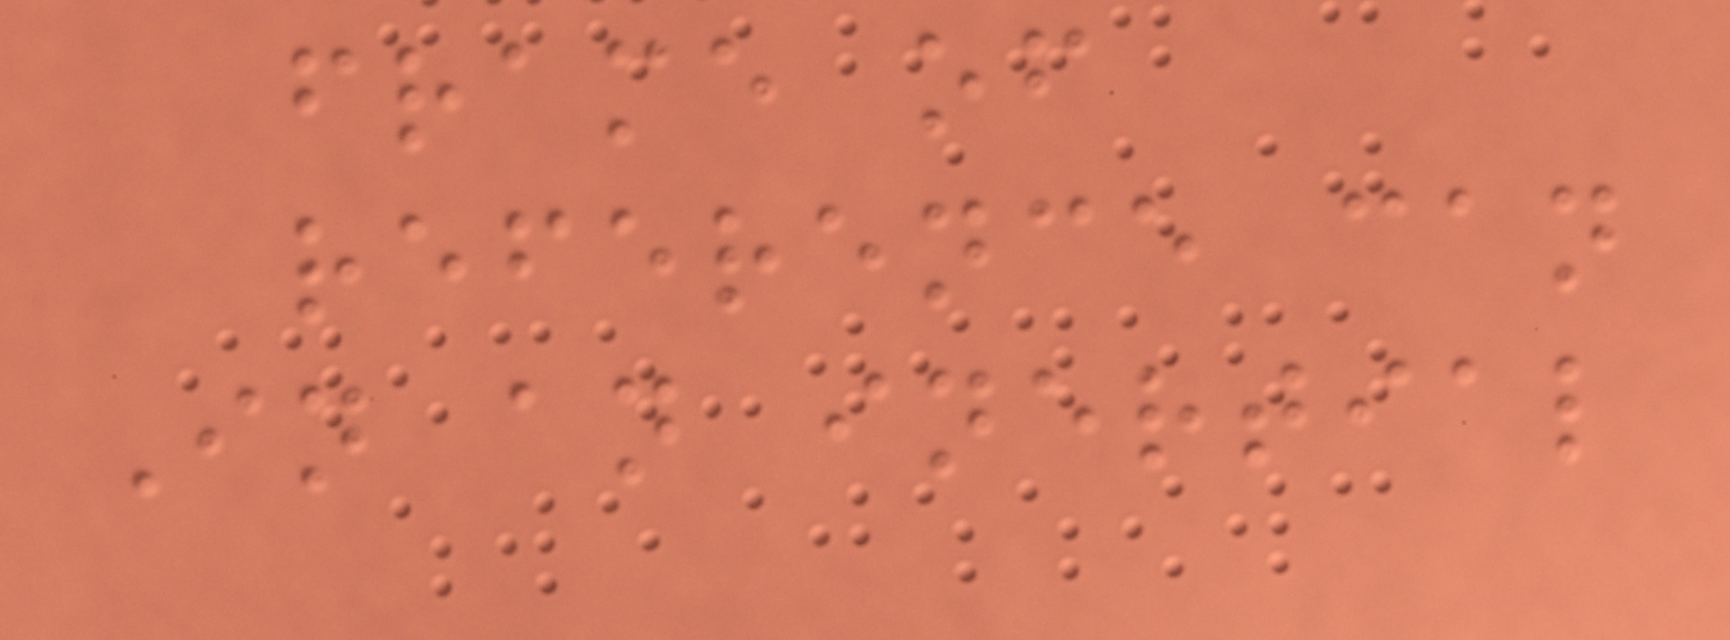frame of
reference can
In an inertial
